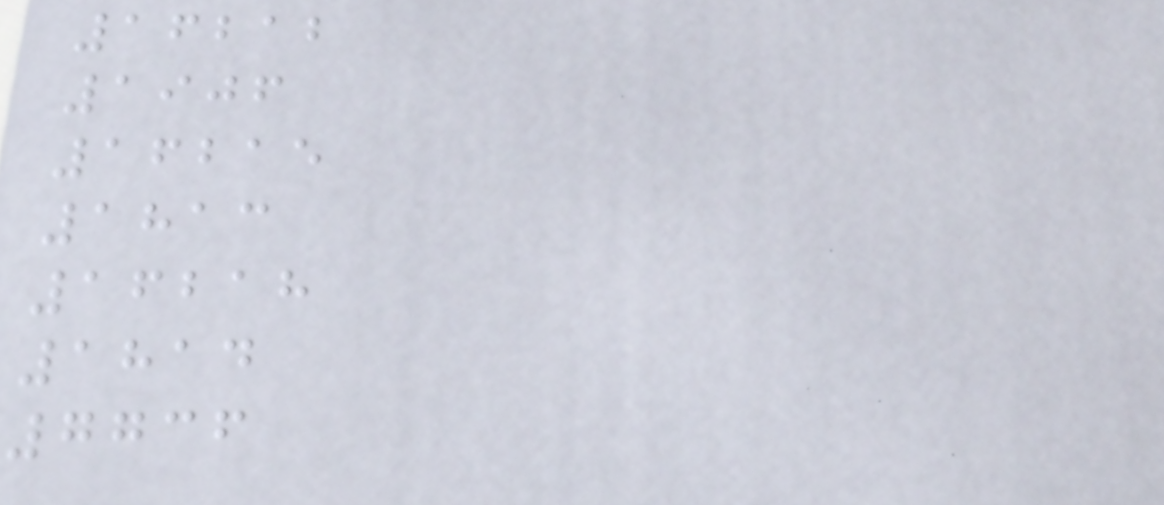16212
1906
16215
1813
16218
1814
7736
